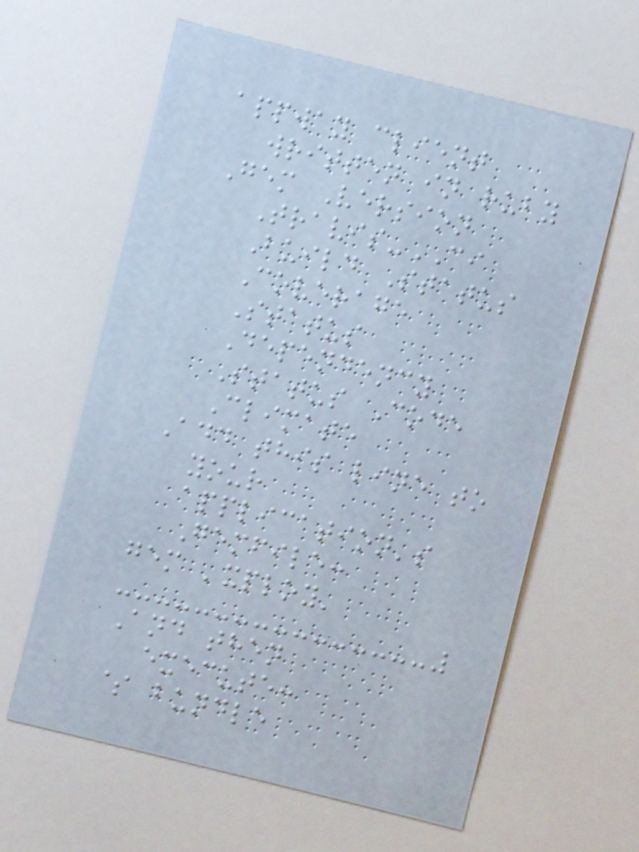appway client
written in ruby
Gem Version
Travis-CI
Build Status
Coverage
Status
Dependency
Status Code
Climate
Add this line to
your
application's
Gemfile:
gem 'xploy'
And then
execute:
$ bundle
